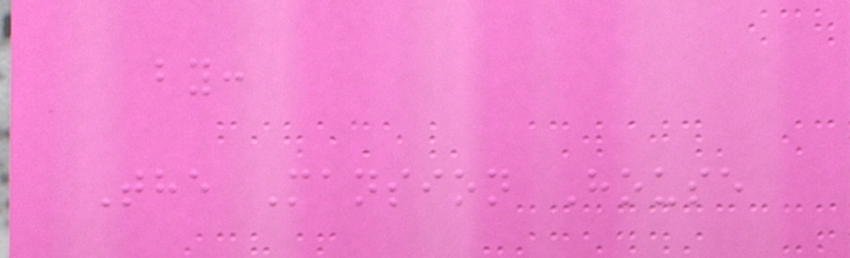by:
The Mansion House
